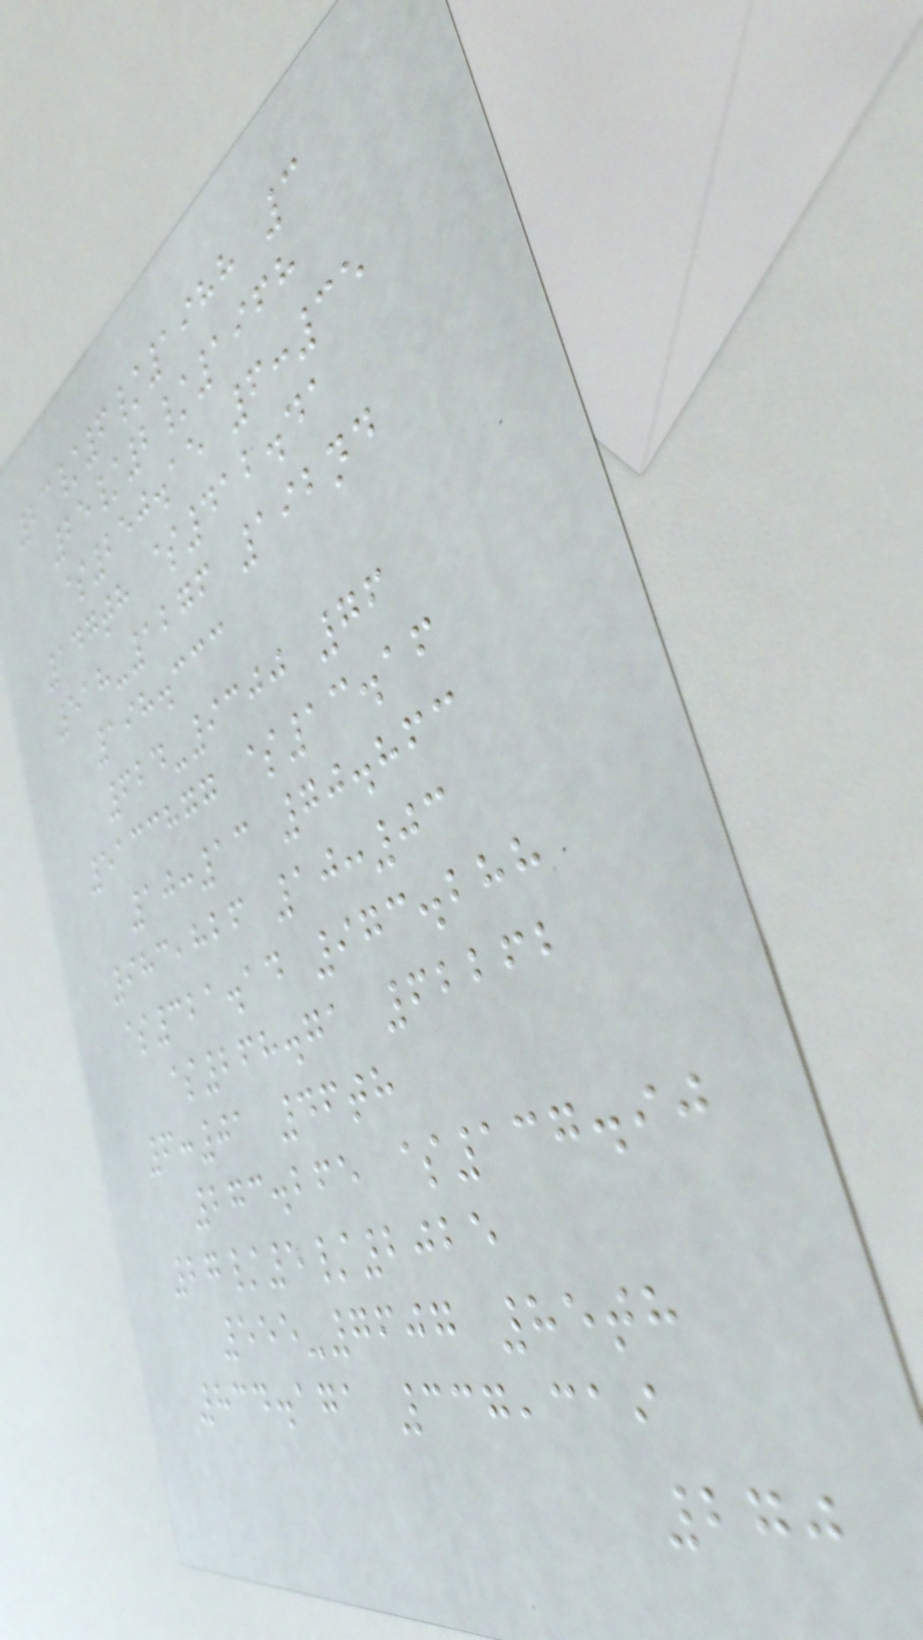23/6/1988 3
25/2/1968
$250.15 6:35
147th $412.41
518-1276 192nd
198.333
624-9300 76
5133877 $13.16
10:13 70.863
983,826 10:03
$321.14 973.288
$268.71 62262
6:01 46th
273.265 $137.90
27/5/2025
555-7607 85th
834.171 337,319
270
